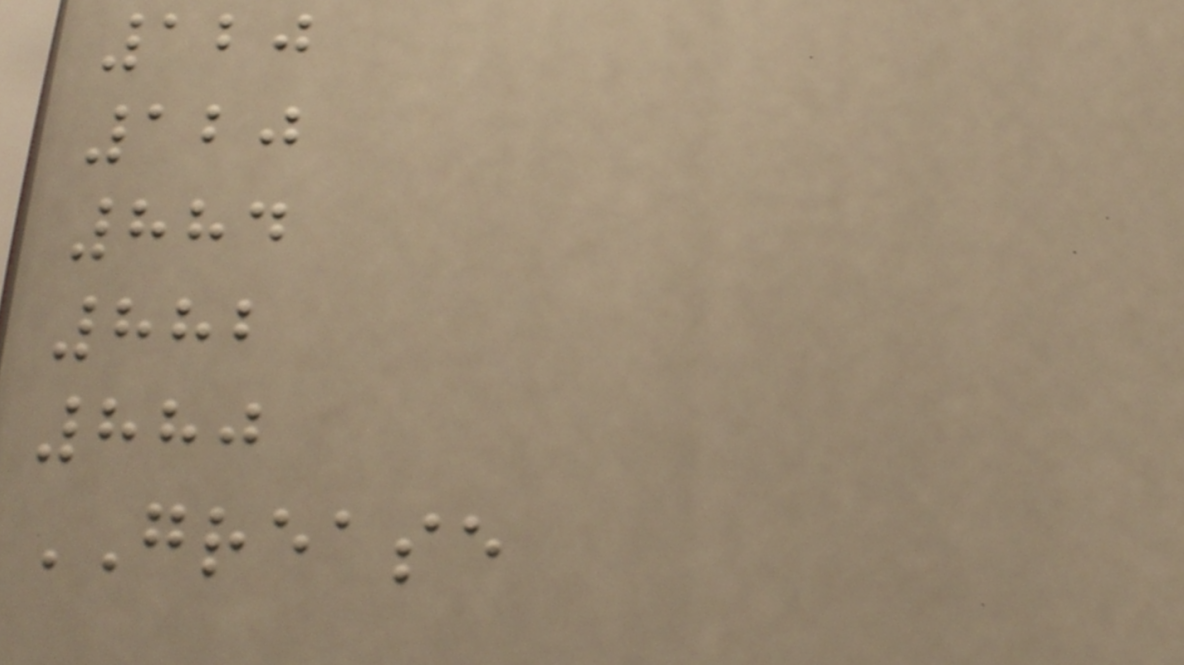120
120
884
882
880
GREASE
